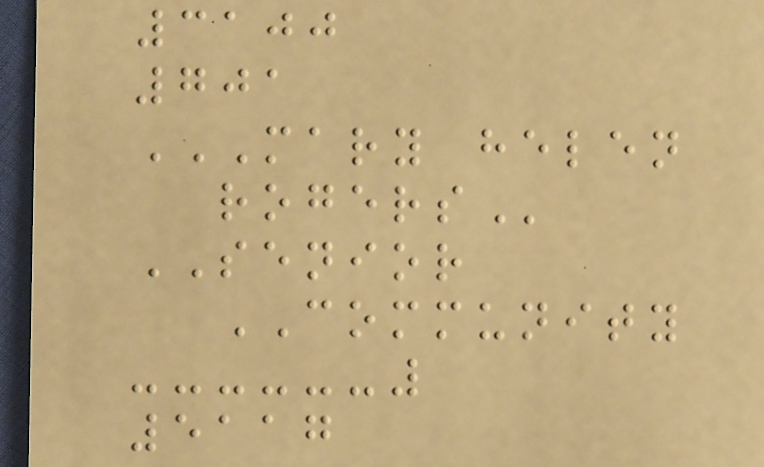3100
701
MARY HELEN
ROGERS
SENIOR
COMMUNITY
5117
